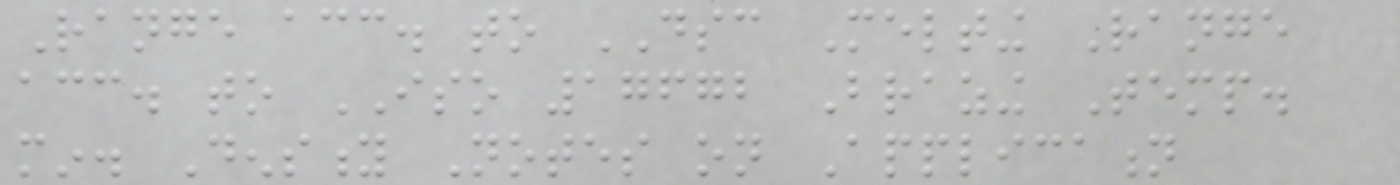Range acc. to DSC Melting Range
acc. to ISO 17672 Brazing Temp.
min. Density Notes on Application
